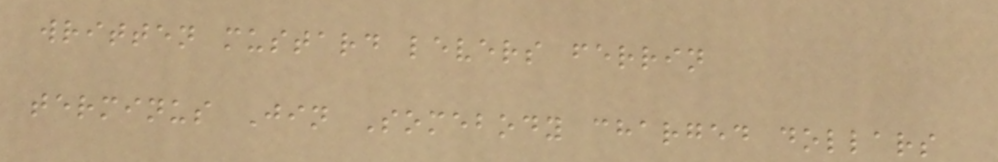written mustard levers ferrin
terminus Jin Somebody charged dollars
